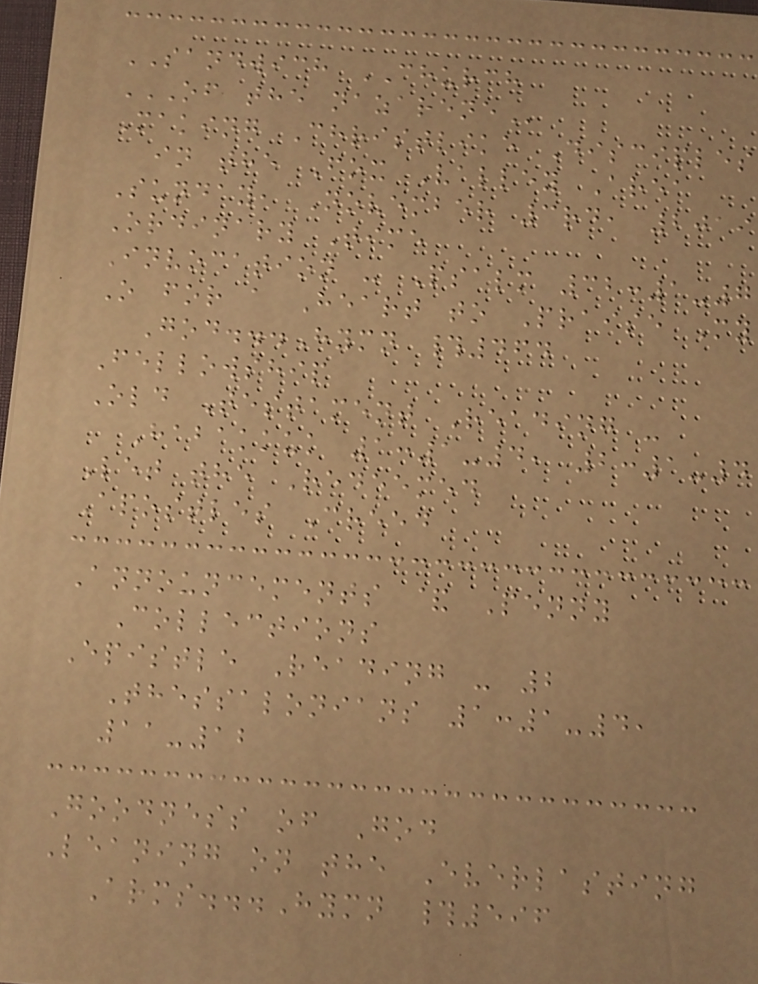SANDWICH CHURCH
OF THE NAZARENE
Making Christlike Disciples
in the Fox Valley Area
Sunday, November 3rd, 2019
Ordinary Time
Invocation - Psalm 32:1-7
O for a Heart to Praise My
God...Hymn #464
Fellowship
Old Testament Reading -
Habakkuk 1:1-4, 2:1-4
Let the Redeemed
Apostles Creed
Announcements & Penny
Collections
Epistle Reading - 2
Thessalonians 1:1-4,
11-12
Goodness of God
Leaning on the Everlasting
Arms...Hymn #596
